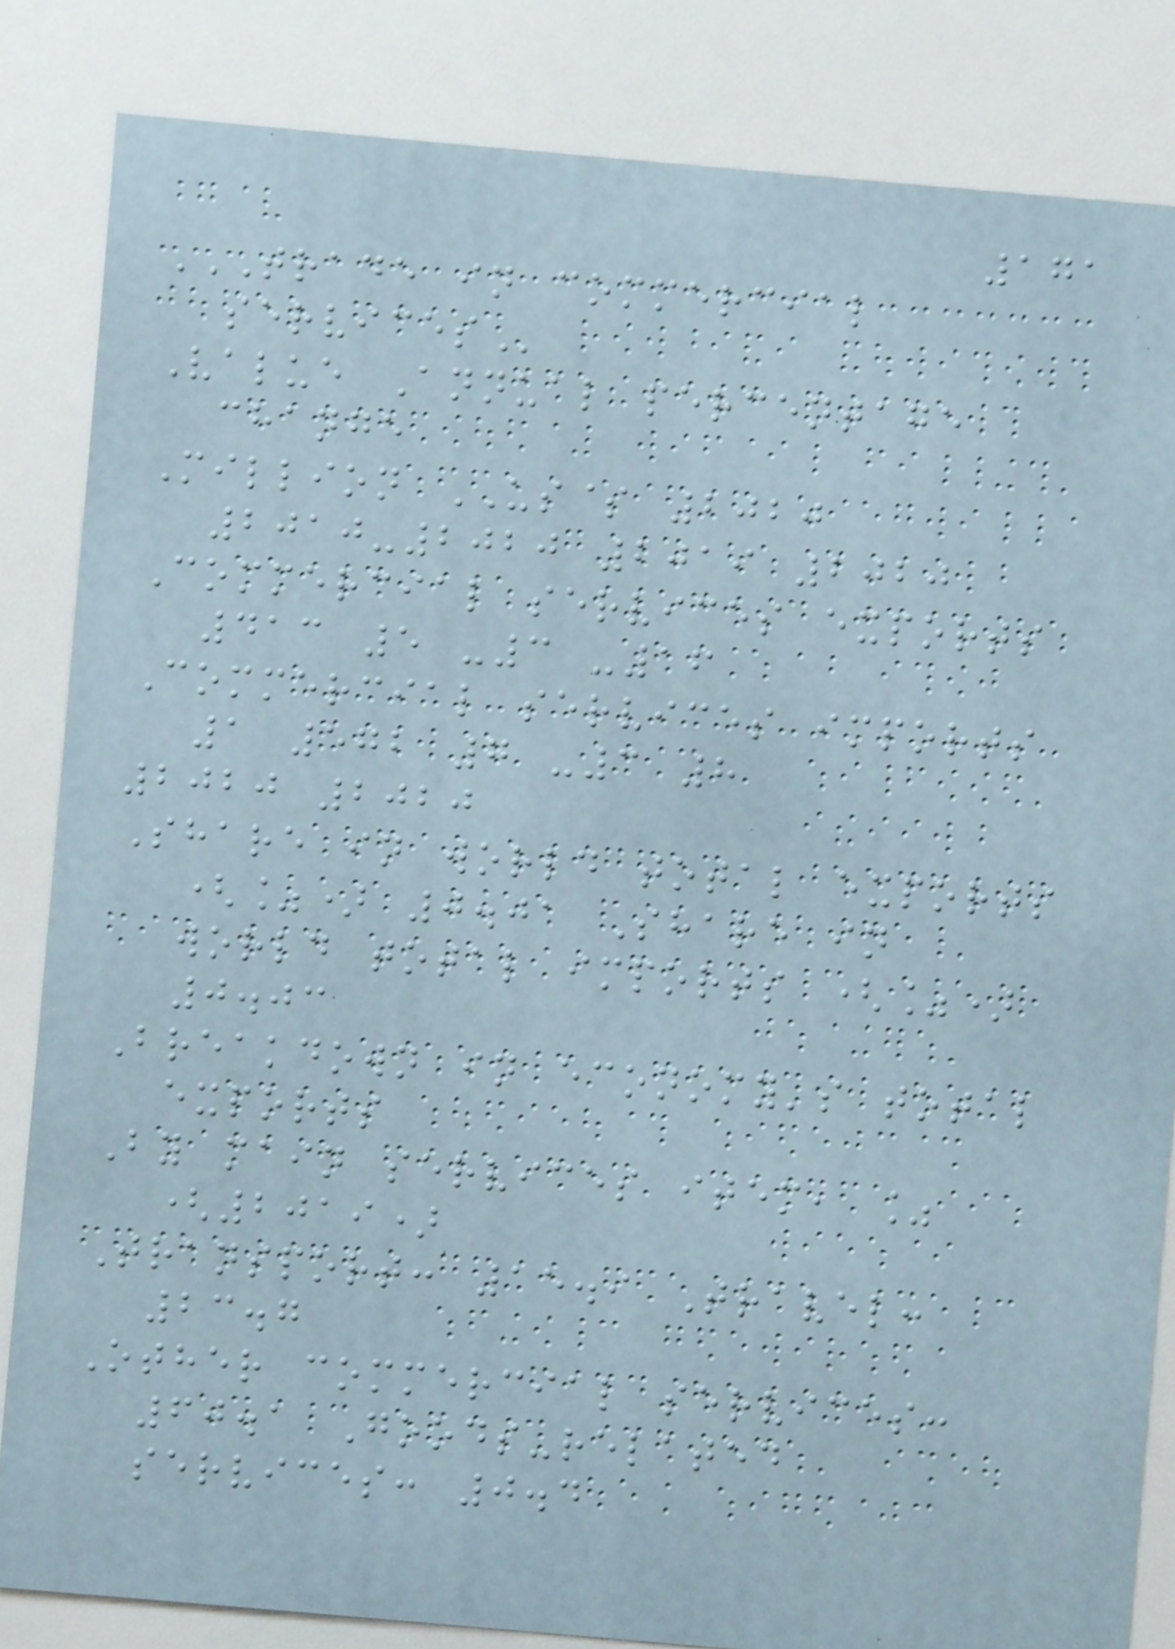171
TRADE IN COMMERCIAL
SERVICES
Value Annual percentage
change
Million US$ 2020
2010-2020 2019 2020
Commercial services exports
413 5 -3 -16
Commercial services imports
1 572 7 -3 8
2020 2020
Share in world total exports
(%) 0.01 Share in
world total imports (%)
0.03
Breakdown in economy's total
exports
By main services item, %
(2019)
Transport: 15.9 Travel:
23.7
Other commercial services:
60.1 Goods-related
services: 0.4
